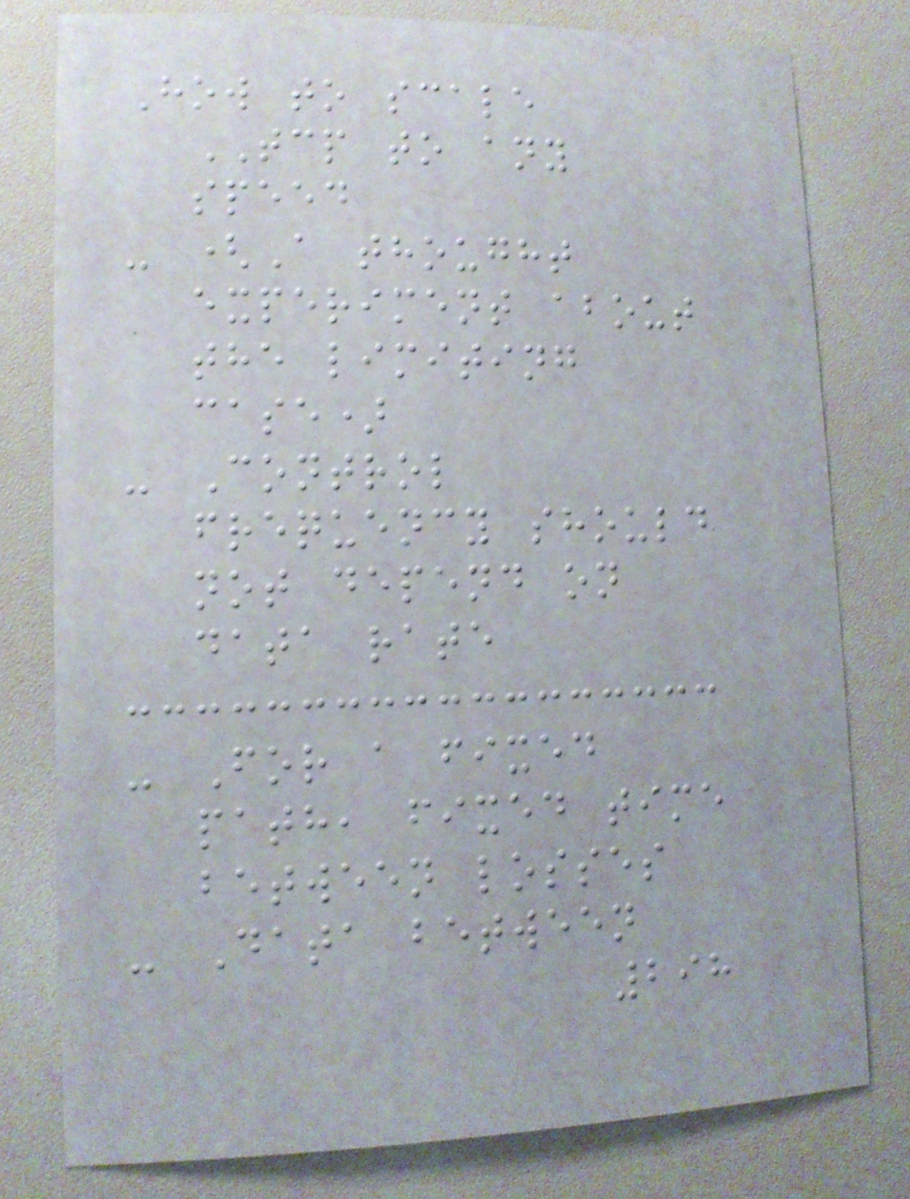How to scale
TCP to any
speed
- (A thought
experiment about
the limiting
case)
- Control
frequency should
not depend on
data rate
- For a fixed
path, fixed time
between losses
- Data between
298
